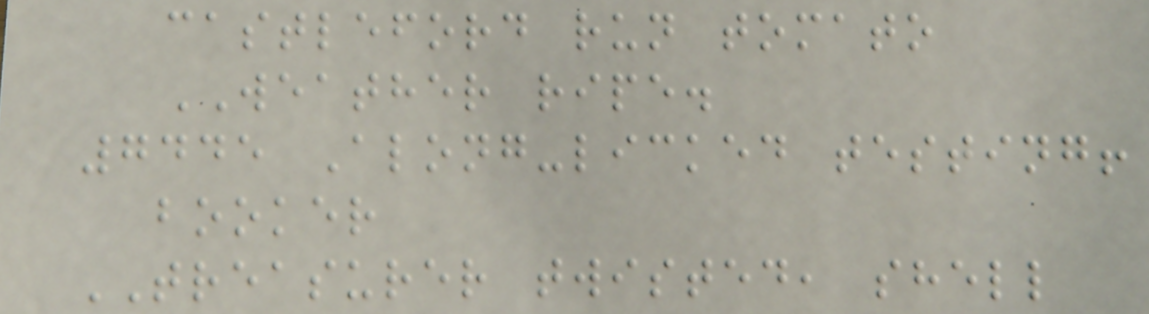castleford run tomato
WEATHER ripe.
7445 Along-licked testing!
booker
TREASURER twisted, shell
